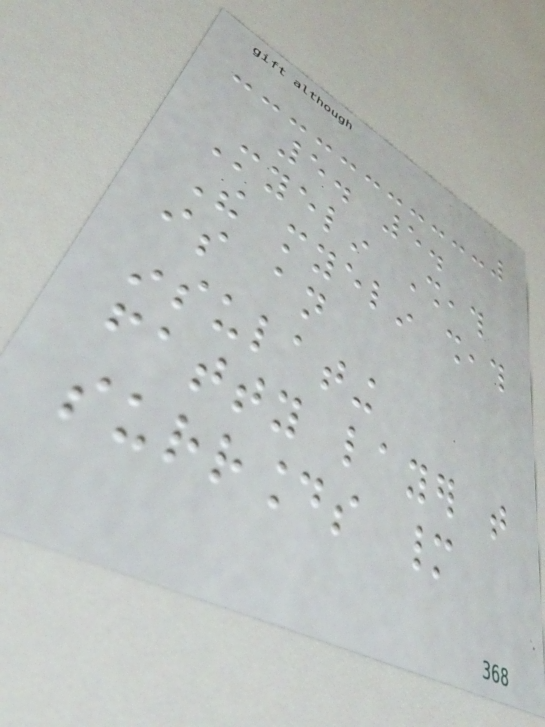5. 5.
Myelin Sheath
The myelin sheath
is an
insulating
fatty layer that
surrounds many
